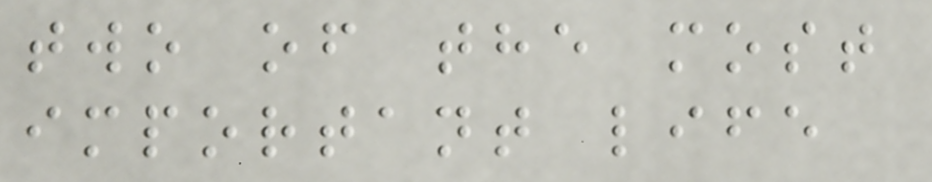two of the most
important life
